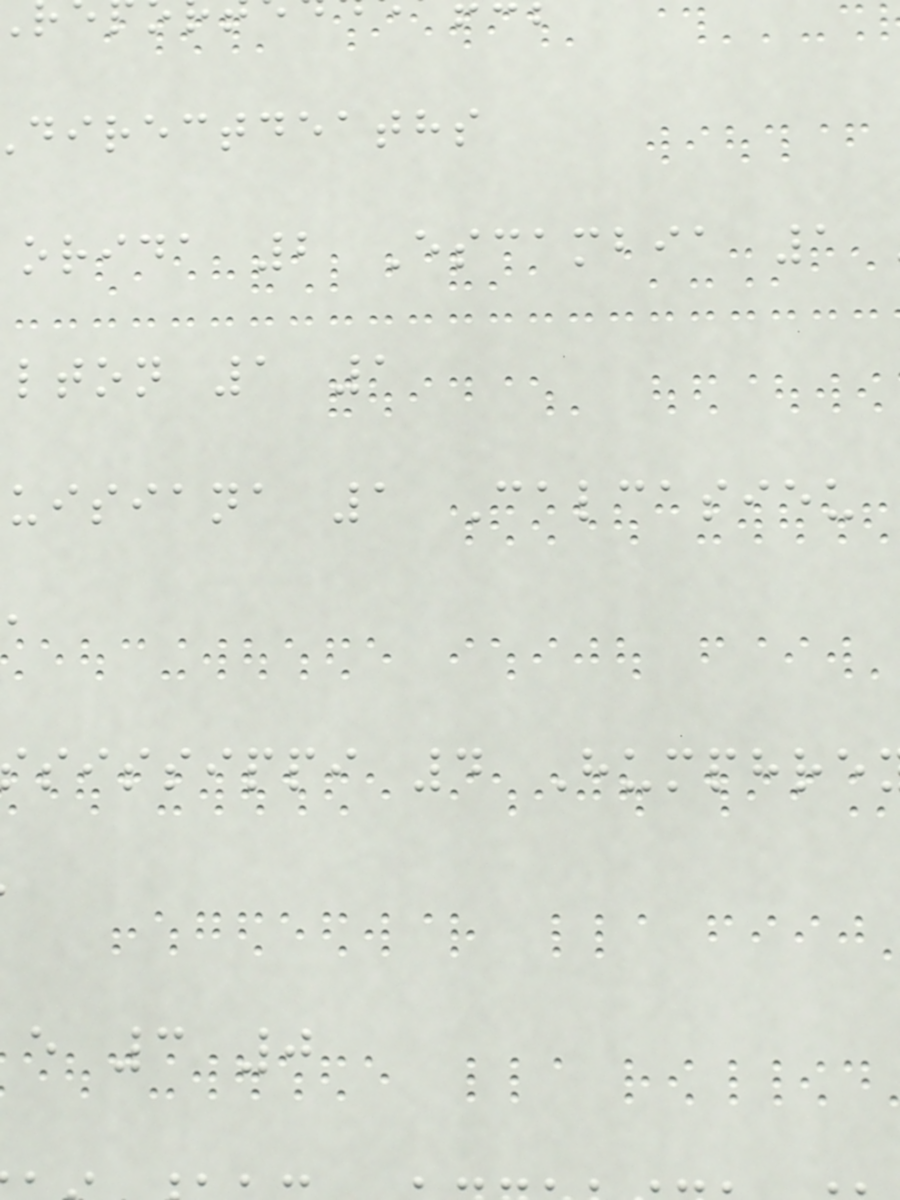directdeaths
orida 2 Escambia 1
lton 1 1
uisiana 1 Calcasieu
sissippi 4 Humphre
e 3 0
